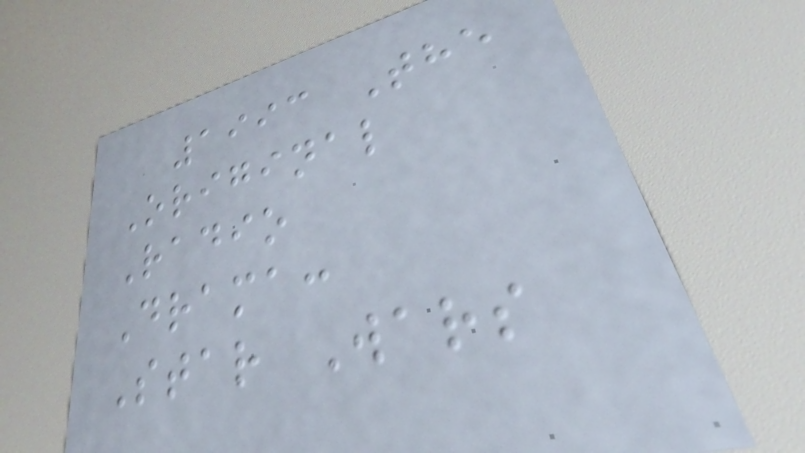1993 The
Original
Radio
Drama:
Star Wars
